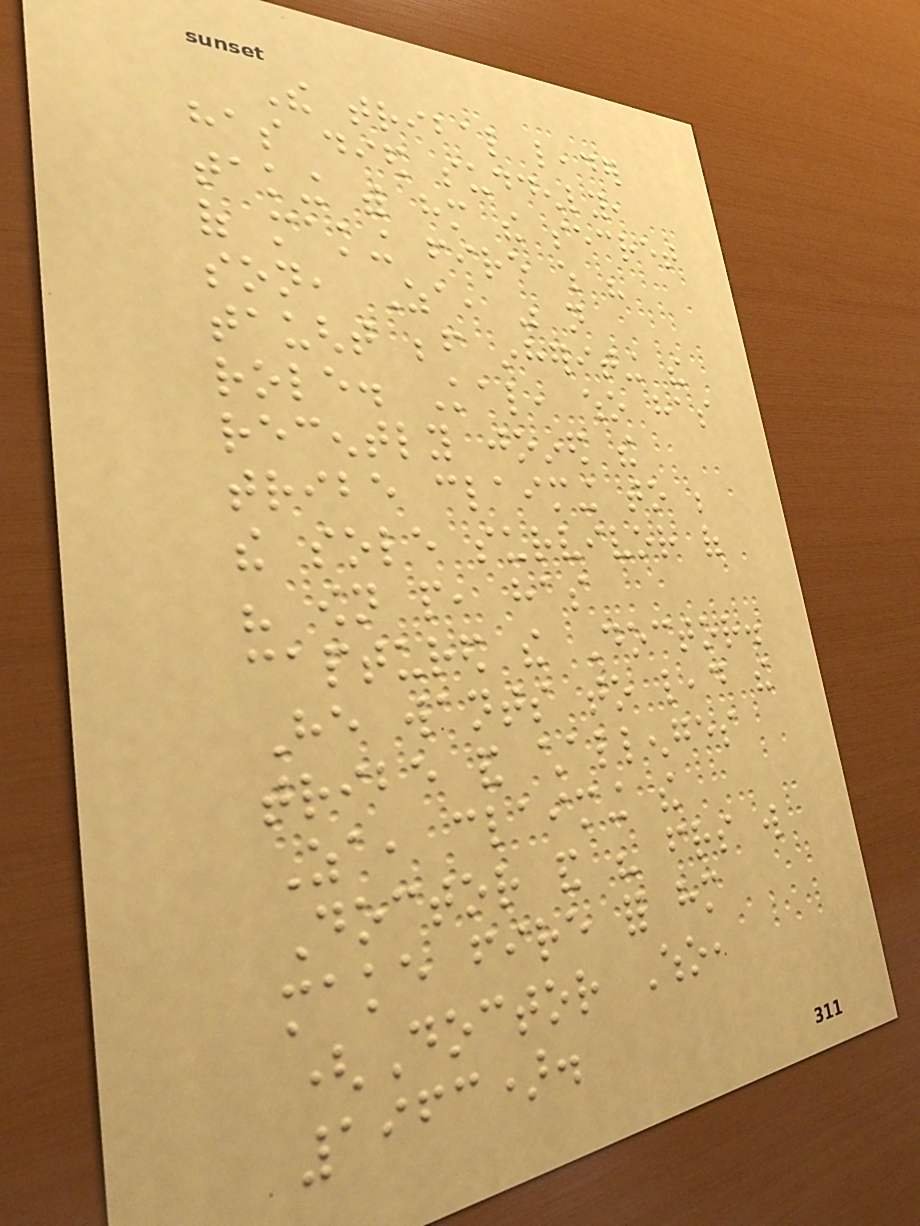The tribal leader
has died suddenly,
taking with him the secret
of making fire which his
son, Za, was not
taught before inheriting the
role. Kal, who has
recently joined the
tribe claiming to be
the sole survivor of
his own people, has
captured the Doctor.
He wants to lead the
tribe and challenges
Za, claiming the
Doctor and his friends will
make fire for him
(Doctor Who,
1963).
